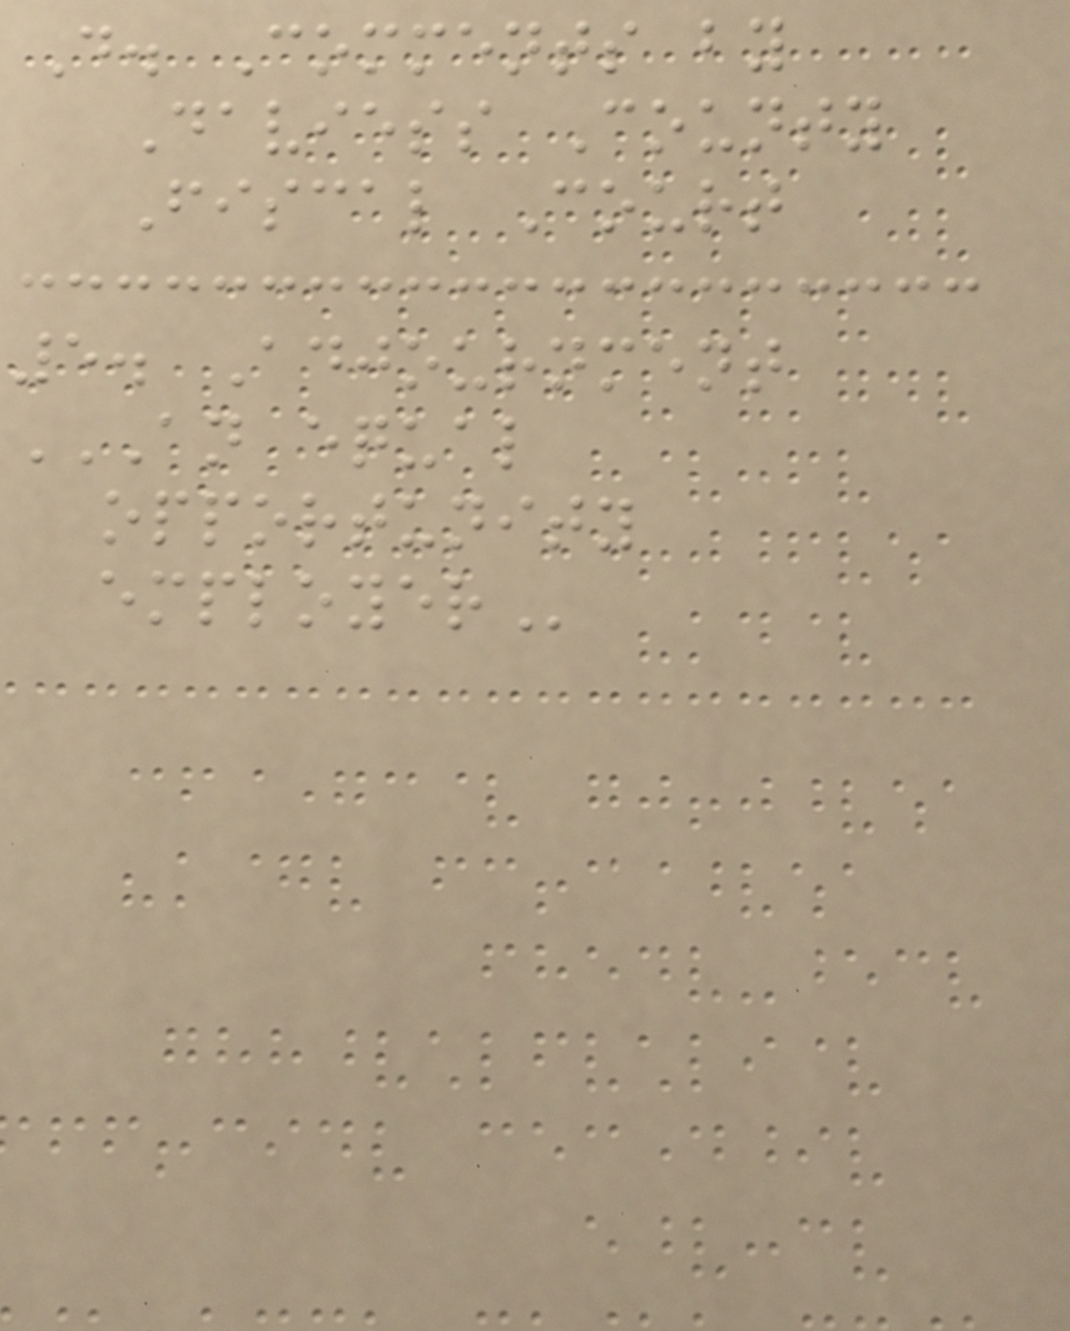D. Comments by
Daviess County
Fiscal Court
5. Adjournment
AN EQUAL
OPPORTUNITY
EMPLOYER
